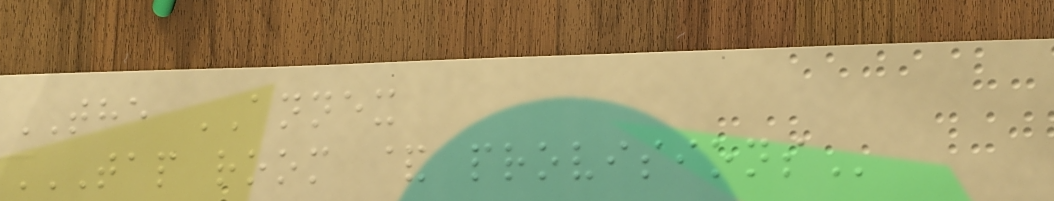THE ANNEX
TAP ROOM & PROVISIONS
